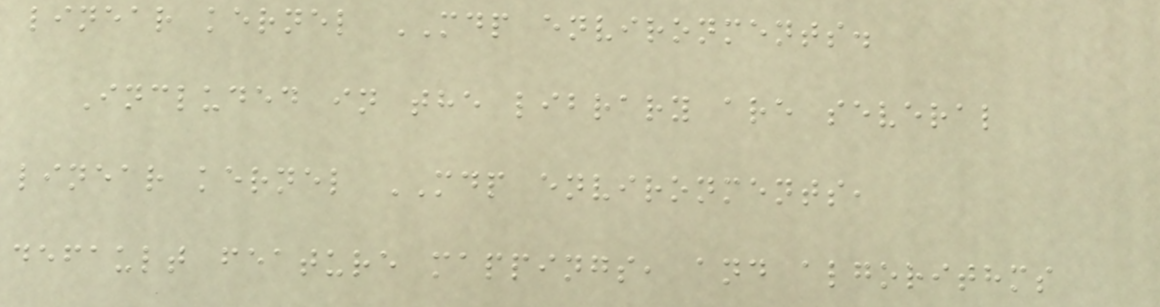linear kernel MDP environments.
Included in the library are several
linear kernel MDP environments,
default feature mappings, and algorithms
